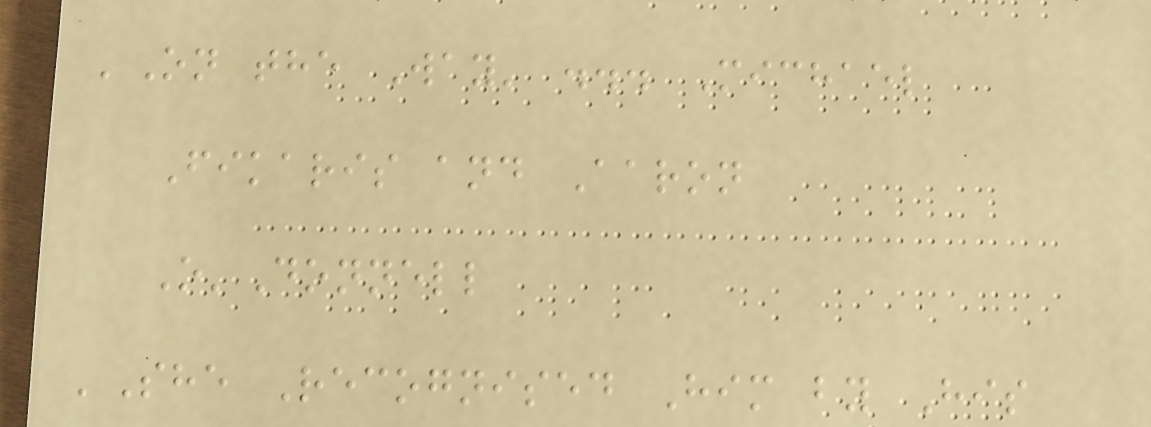'On the Way' ... Michael
Fikaris and Aaron
O'Donnell
'She Recognised Him by His
